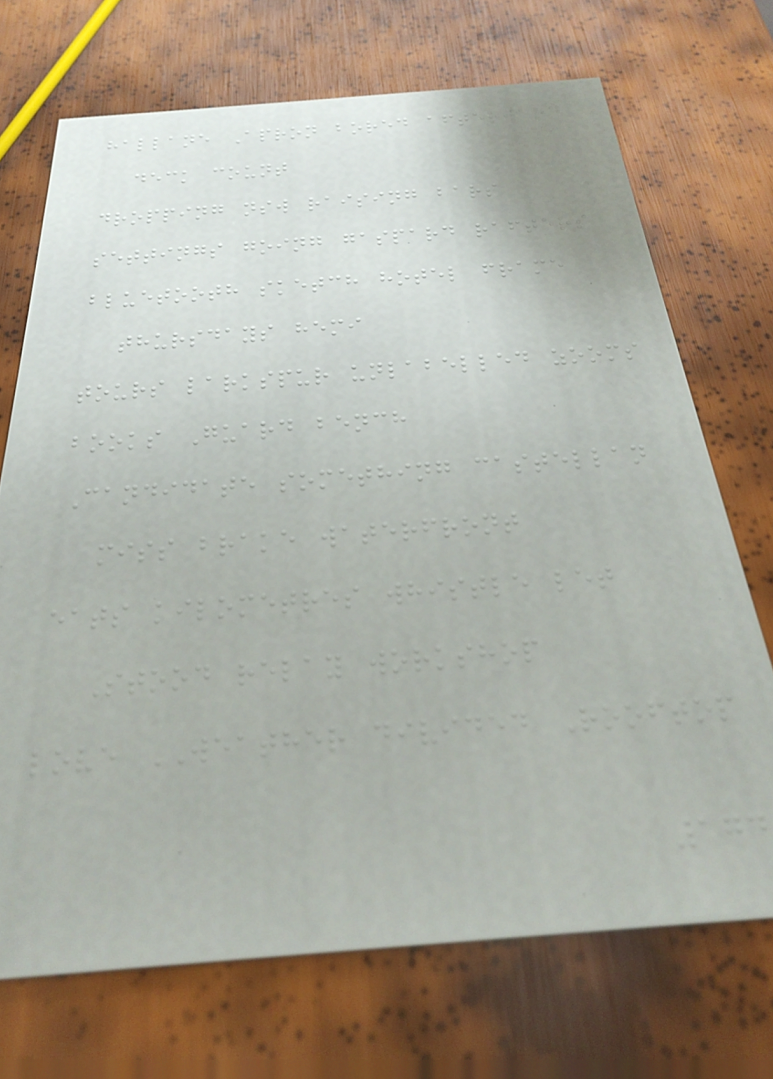hallane Apron bored afterward
deck count
dropping nsw raising bars
settings going gaspard rafters
bluetooth sketch hotel frame
thursdays hemi
tours larkspur unlabelled zooms
books Guard bench
Candidate something castellan
miss brake waterfront
eats kilometres whistle let
Stood relay workshop
love WEATHER divided Rooftop
174
